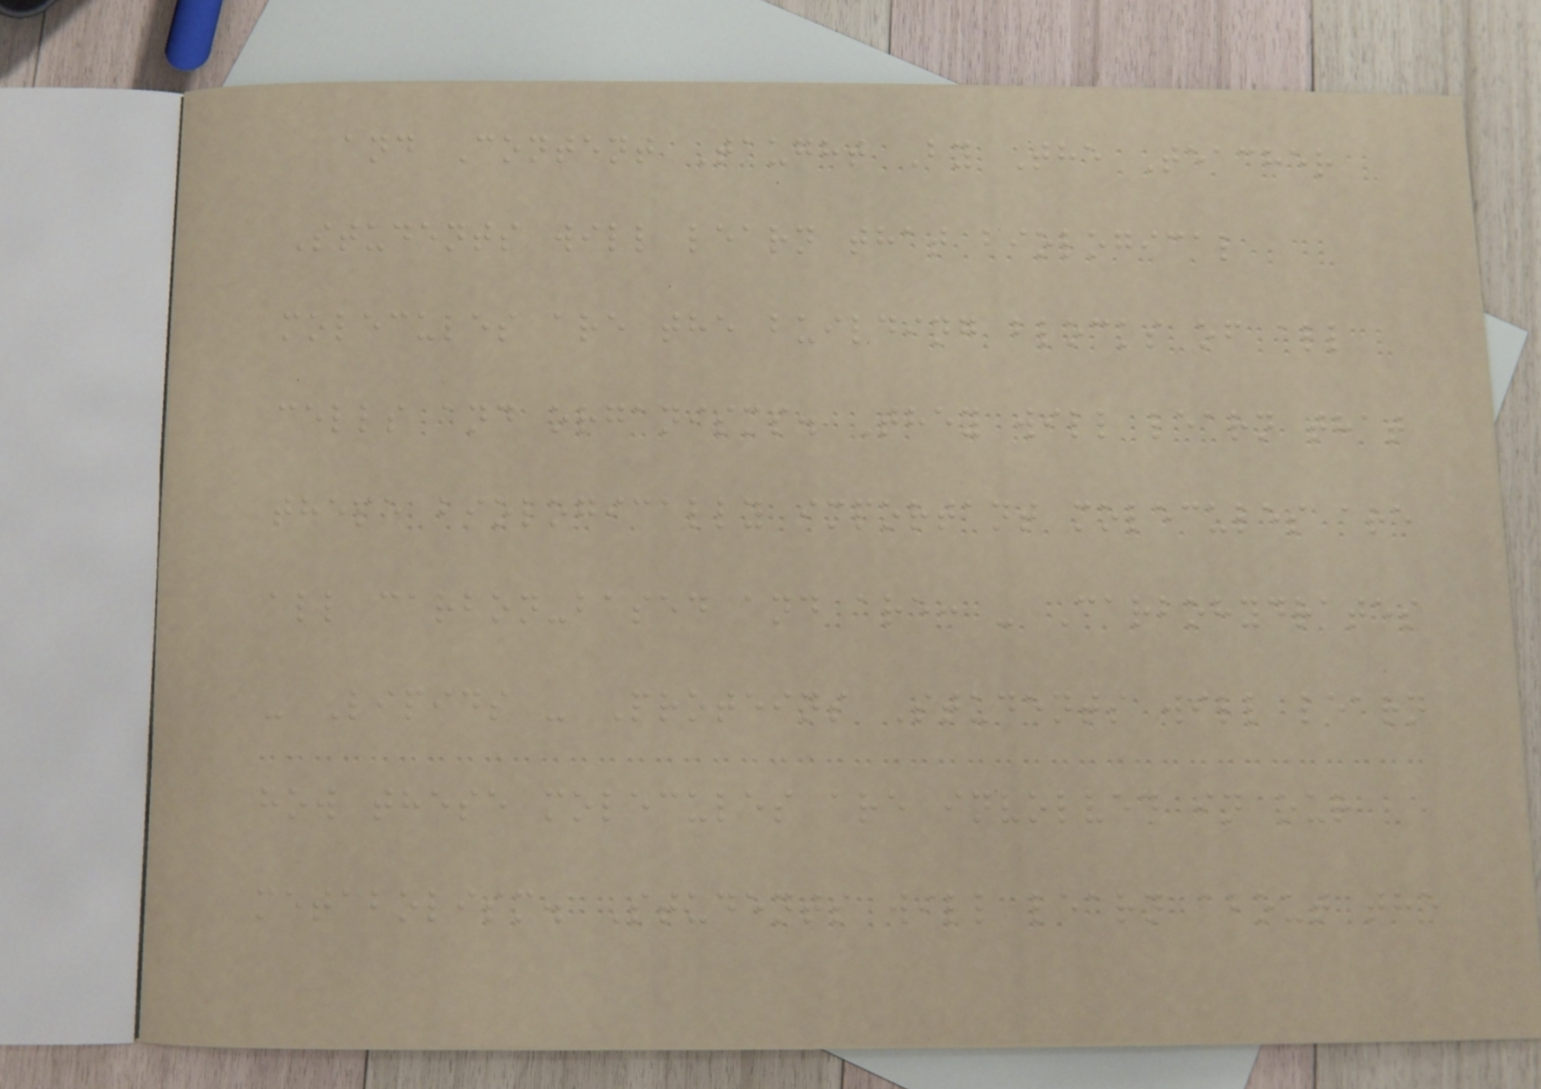and Content Taught By The Teacher
Students will learn that biological
molecules are the building blocks of all
cells and organisms. They will learn that
these biologically important molecules are
all carbon-based and are: - Carbohydrates
- Lipids - Proteins Students will learn
how these molecules are involved in our
metabolism. Students will learn about the
